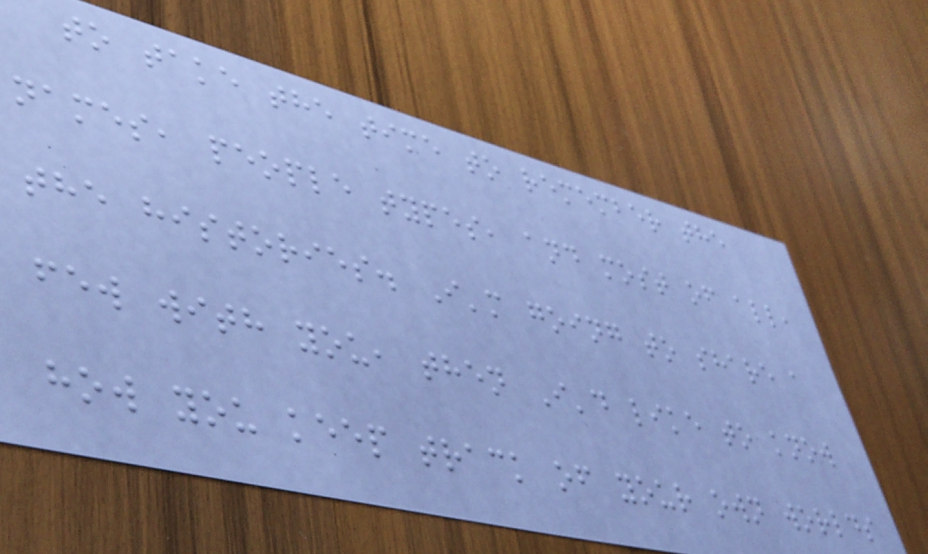to take the time to remember the
names, people types, and most of all,
the histories. I'm going to share a
few with you, then I'd like to know
how you keep track of your own worlds
